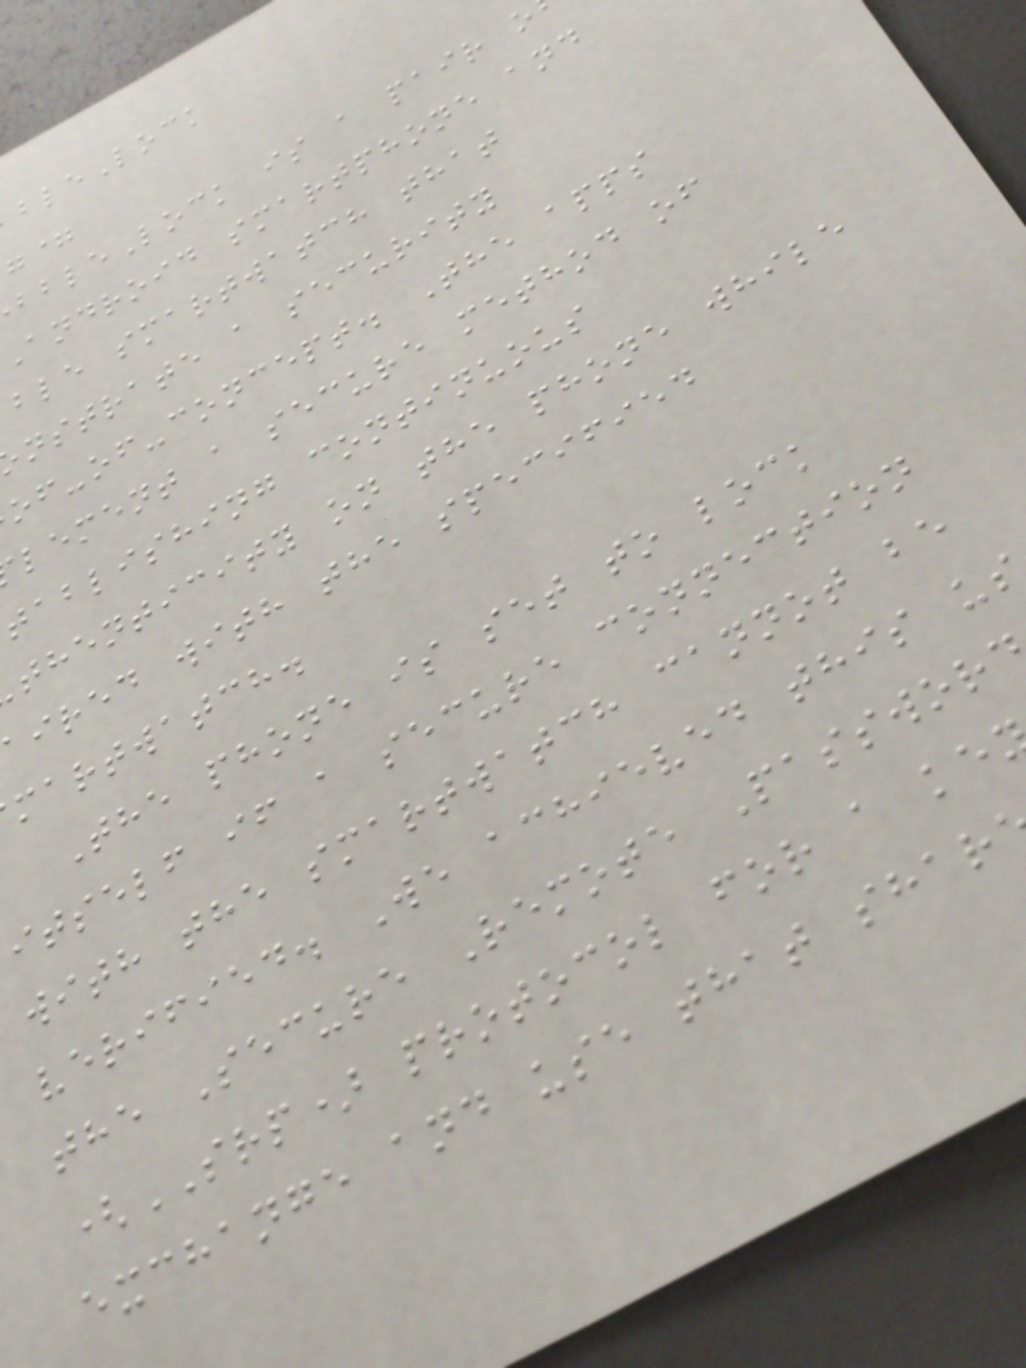bleLock
bbleLock is a pair o
Android smartphone and
ble smartwatch that
nstrate a security
of-of-concept. The apps
lement a secure method of
tablishing continuous
thenticity on the phone while
aired with the specified
martwatch.
The phone is set to lock
itself if a secure connection
with the smartwatch cannot be
verified. We achieved this us
the Secure Remote Passwor
(SRP) protocol for a ke
exchange and use that shar
